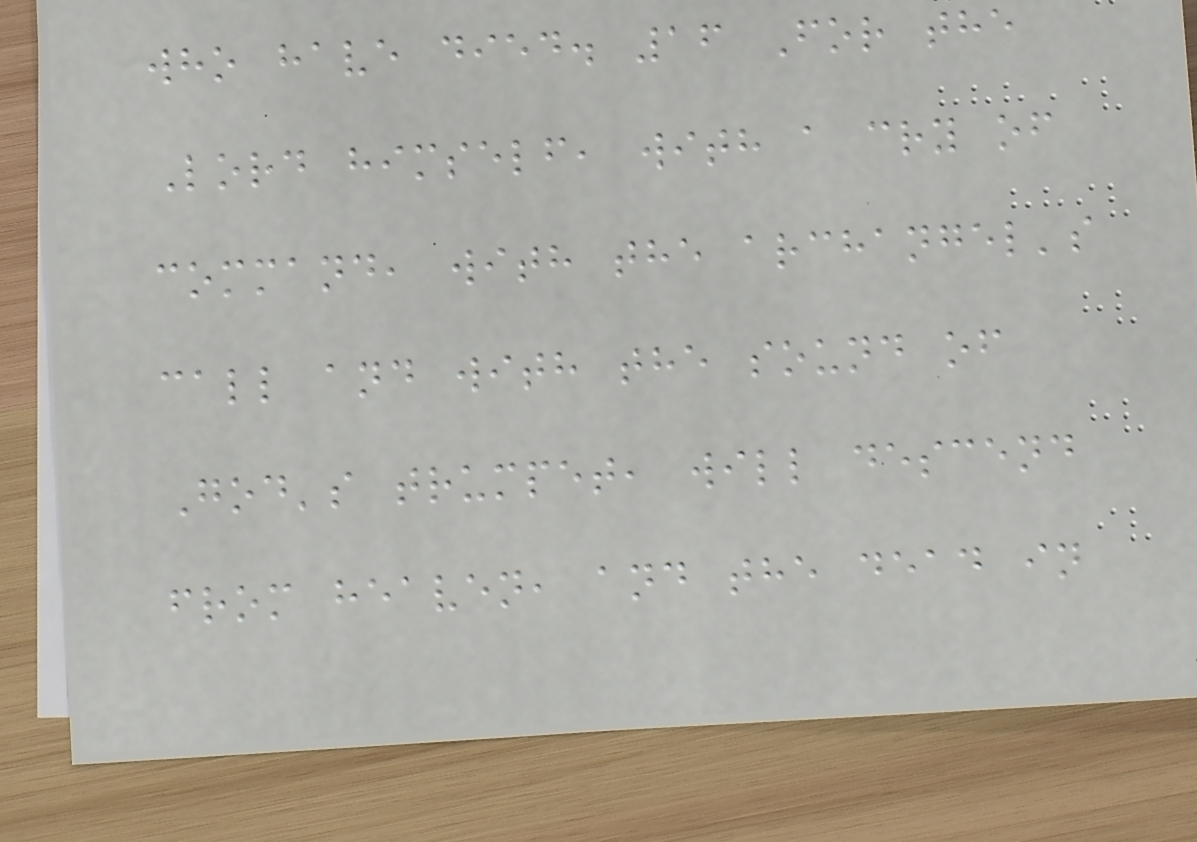who have died. 16 For the
Lord himself, with a cry of
command, with the archangel's
call and with the sound of
God's trumpet, will descend
from heaven, and the dead in
